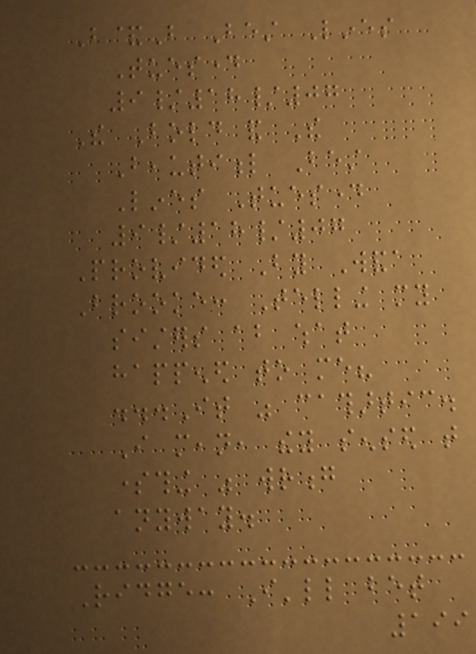B&B Best Lines
Tuesday
9/18/07
The Bold and The
Beautiful Best
Lines Tuesday
9/18/07
Provided By Wanda
Brooke: Telling my
sisters about what
happened to me?
...It was cathartic.
I mean, they sensed that
something was wrong
anyway.
Ridge: I'll bet
199
